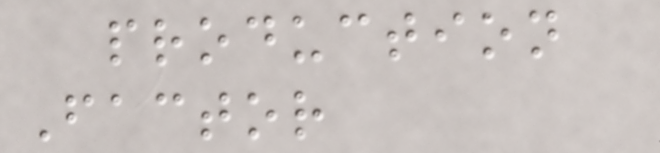production
Factor
